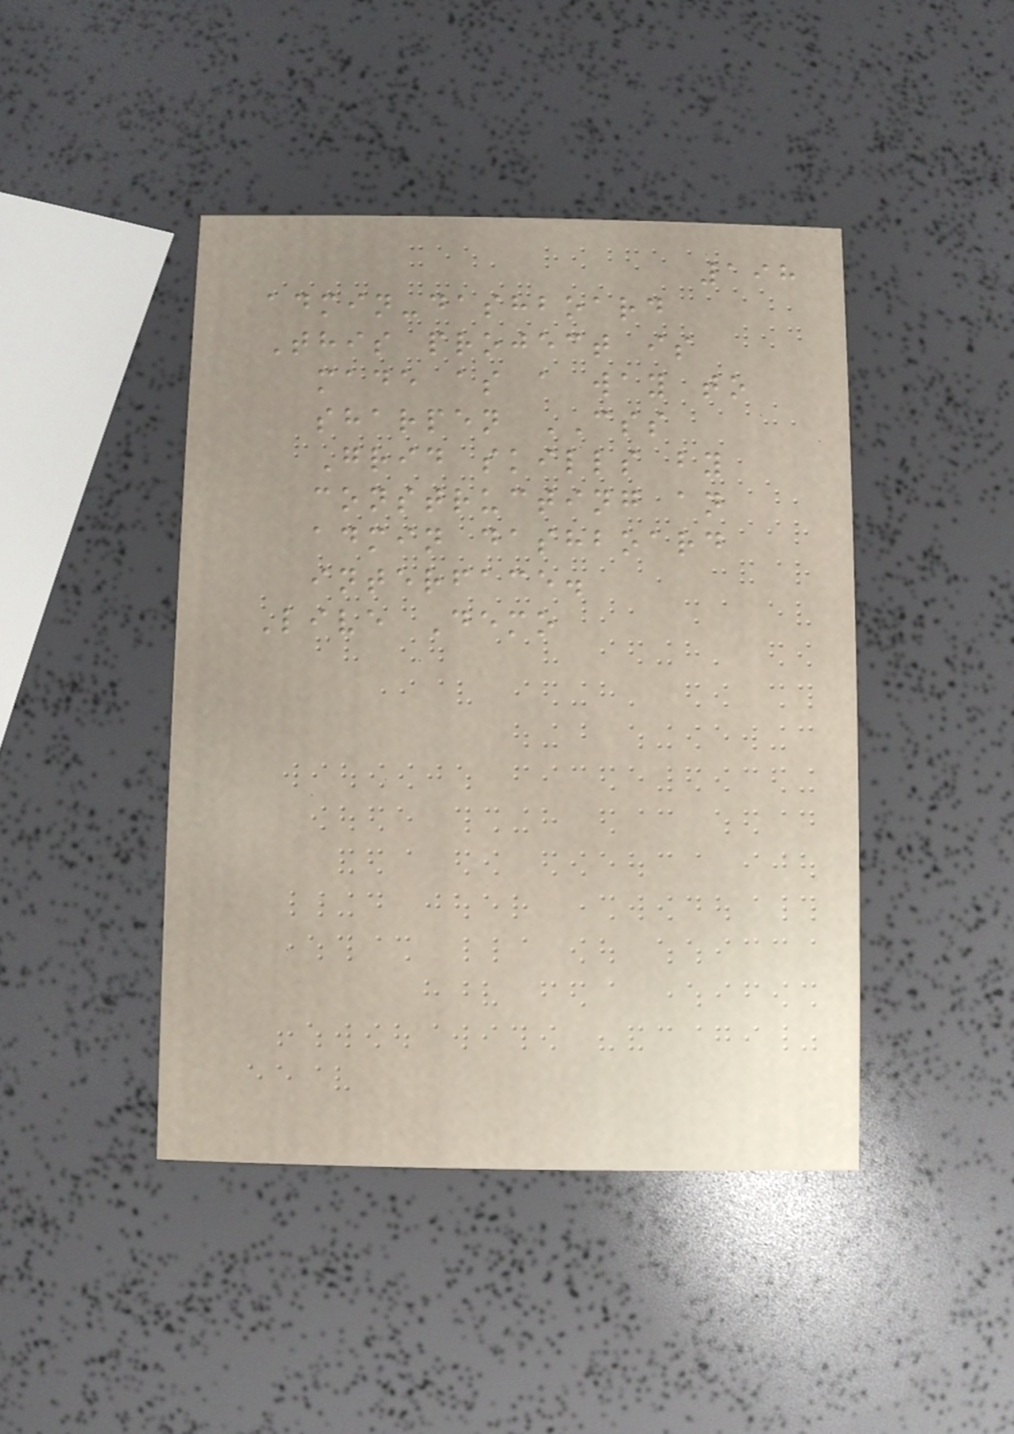198
admin-dashboard
This project is
made as a way to
sharpen CSS
Grid skills by
constructing an
admin dashboard
interface.
Live Demo
